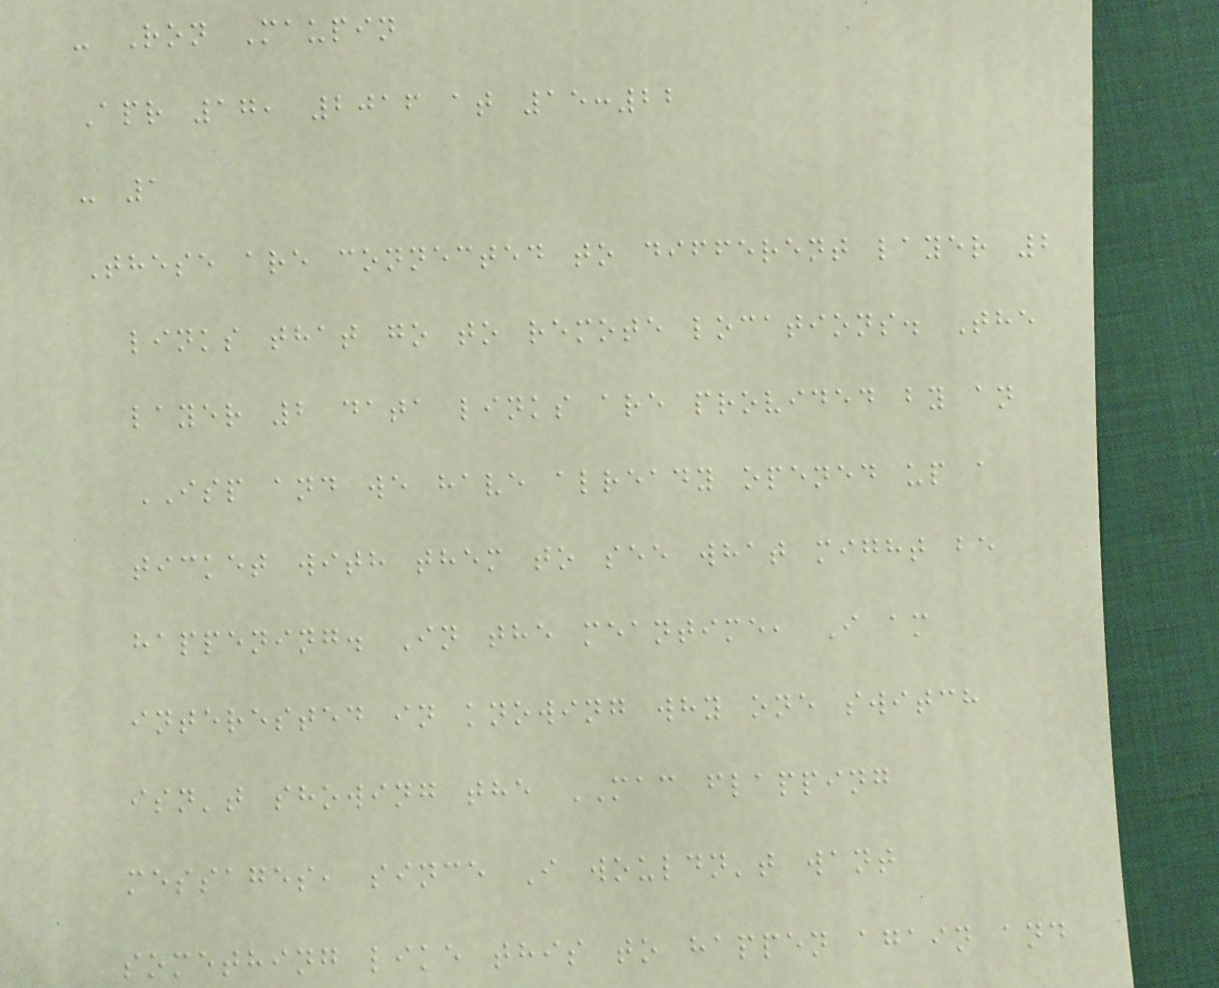- Ron Maupin
Apr 17, 2016 at 15:22
- 1
These are connected to different layer 2
links that go to remote locations. The
layer 2 data links are provided by an
ISP and we have already opened up a
ticket with them to see what might be
happening. In the meantime, I am
interested in knowing why one switch
isn't showing the MAC flapping
messages, since I wouldn't want
something like this to happen again and
